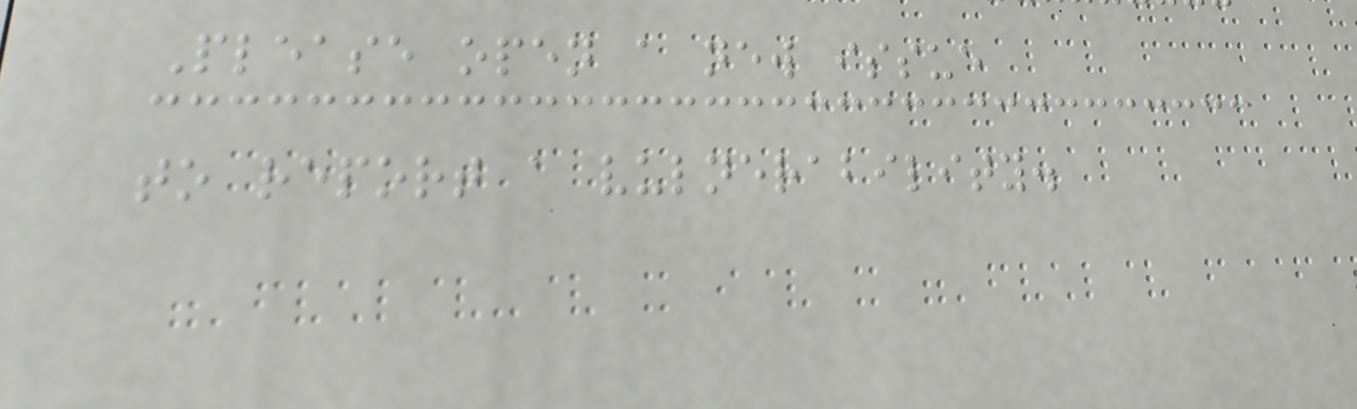Please open a new issue
to report a vulnerability.
